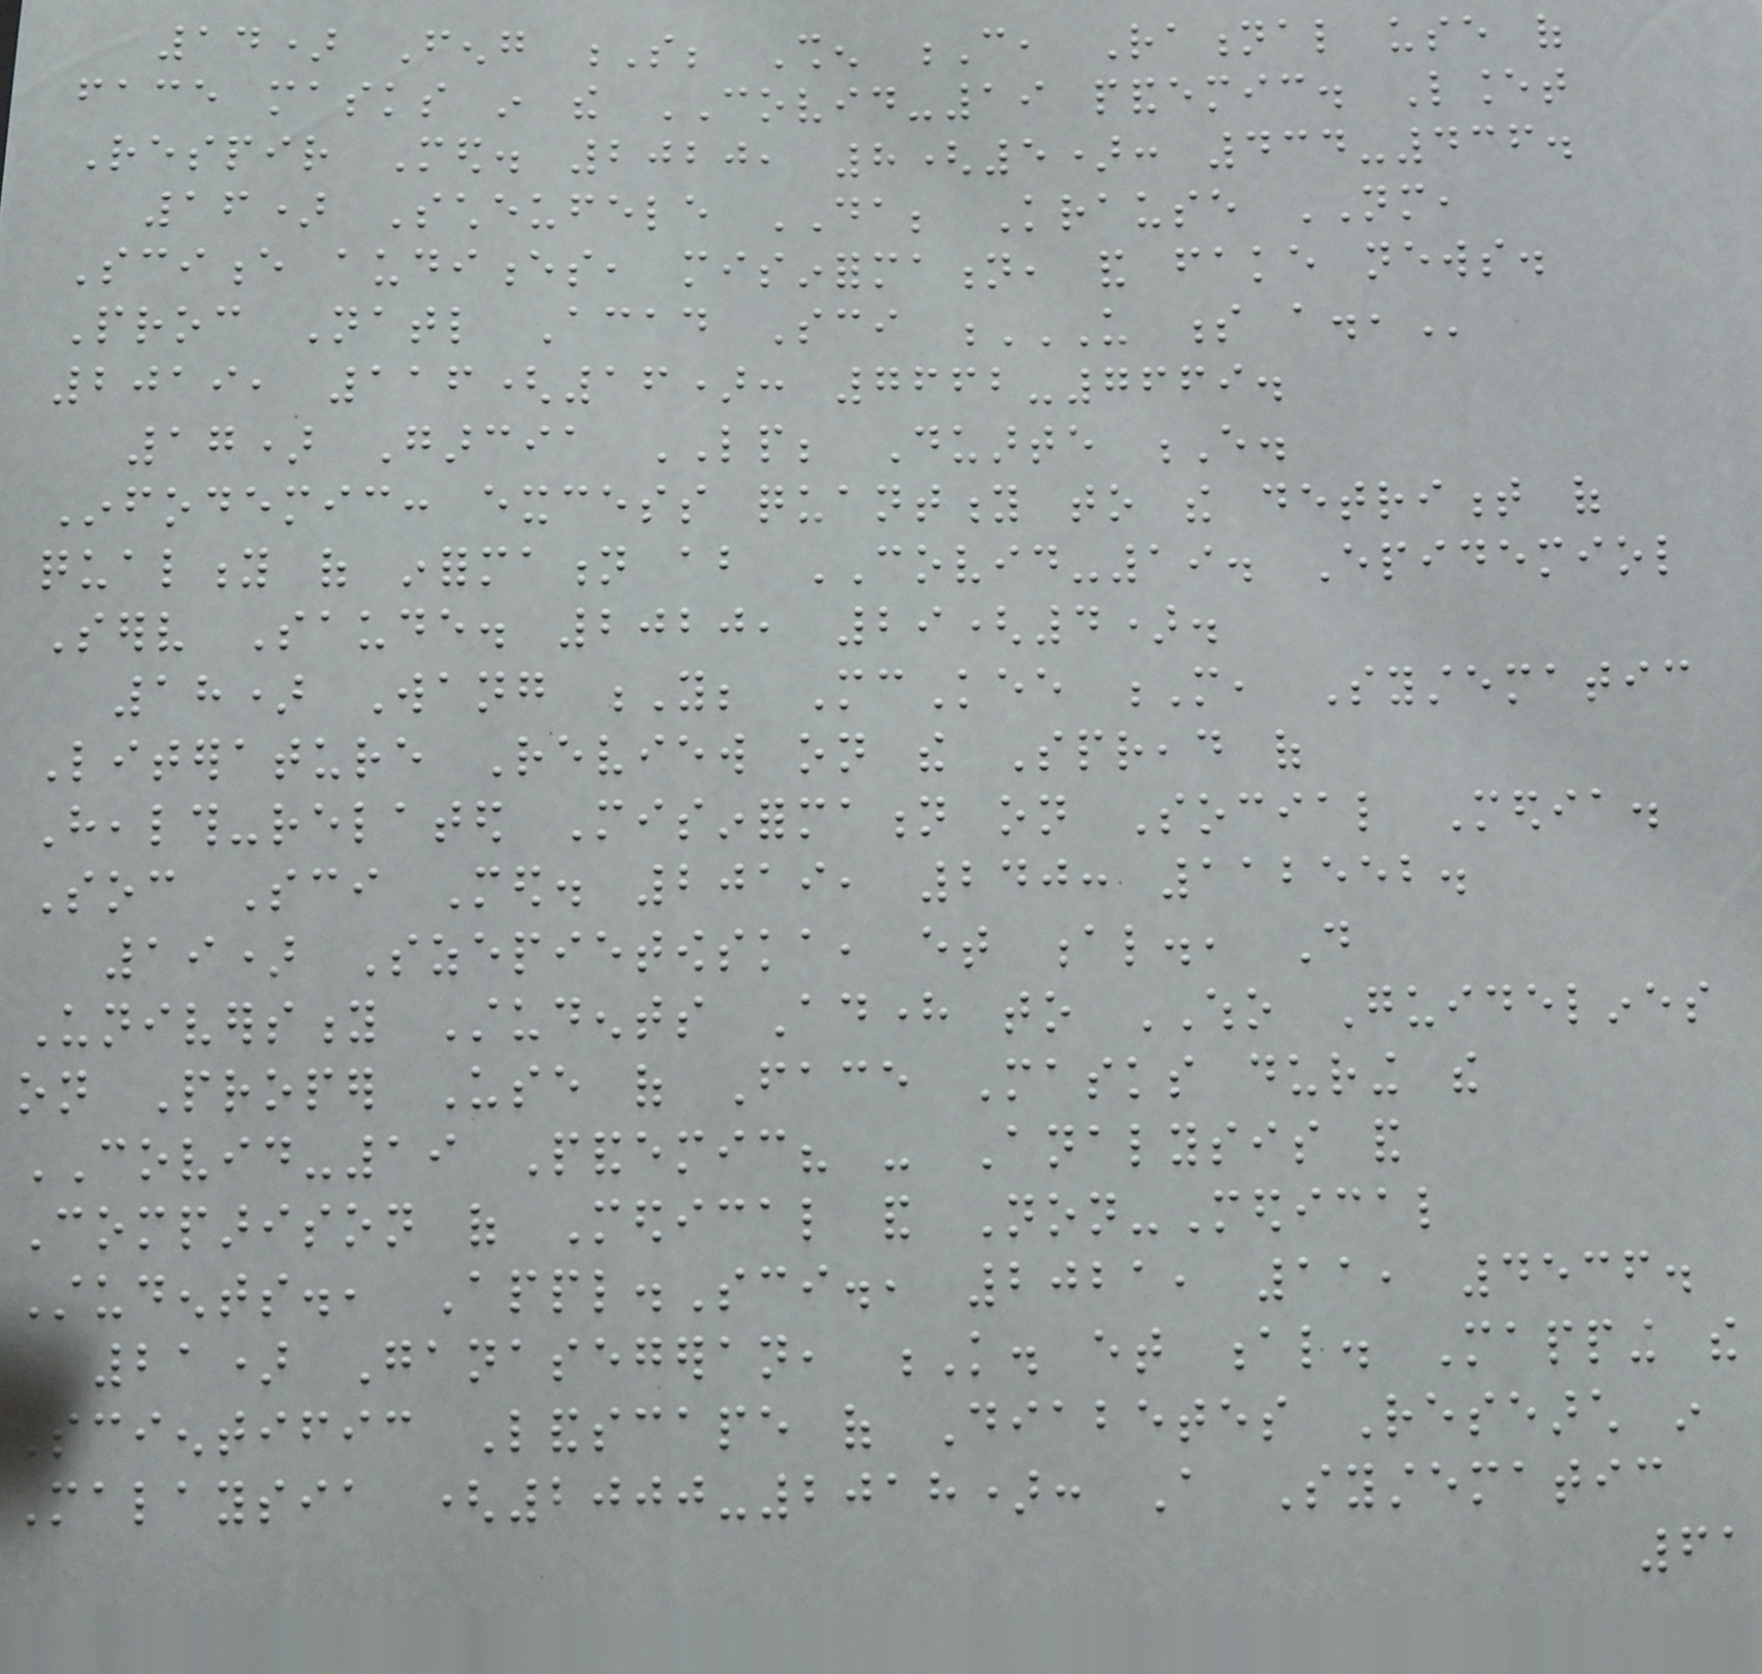14) Feng S; Shen C, Rational use of
face masks in the COVID-19 pandemic. Lancet
Respir Med. 2020, 8(5): 434-436.
16) Scheufele DA; Krause NM,
Science audiences, misinformation, and fake news.
Proc Natl Acad Sci U S A.,
2019, 116(16): 7662-7669.
17) Garcia LP; Duarte E.
Infodemic: excess quantity to the detriment of
quality of information about COVID-19. Epidemiol
Serv Saude. 2020, 29(4).
18) Wang Y; McKee M, Systematic
Literature Review on the Spread of
Health-related Misinformation on Social Media.
Soc Sci Med. 2019, 240: 112552.
19) Szepietowska, et al., Do
University Students Adhere to WHO Guidelines
on Proper Use of Face Masks during the
COVID-19 Pandemic? - Analysis and
Comparison of Medical and Non-Medical
Students., Appl.Sci., 2021, 11, 4536.
21) Ganasegeran, K. et al. Mapping the
Scientific Landscape of Diabetes Research in
Malaysia (2000-2018): A Systematic
61
